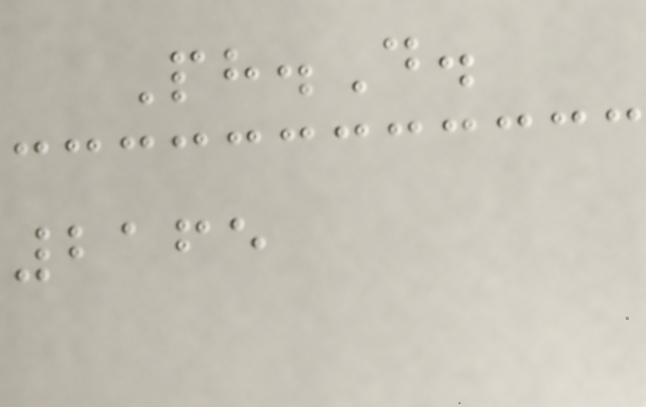Ph.D.
2165
